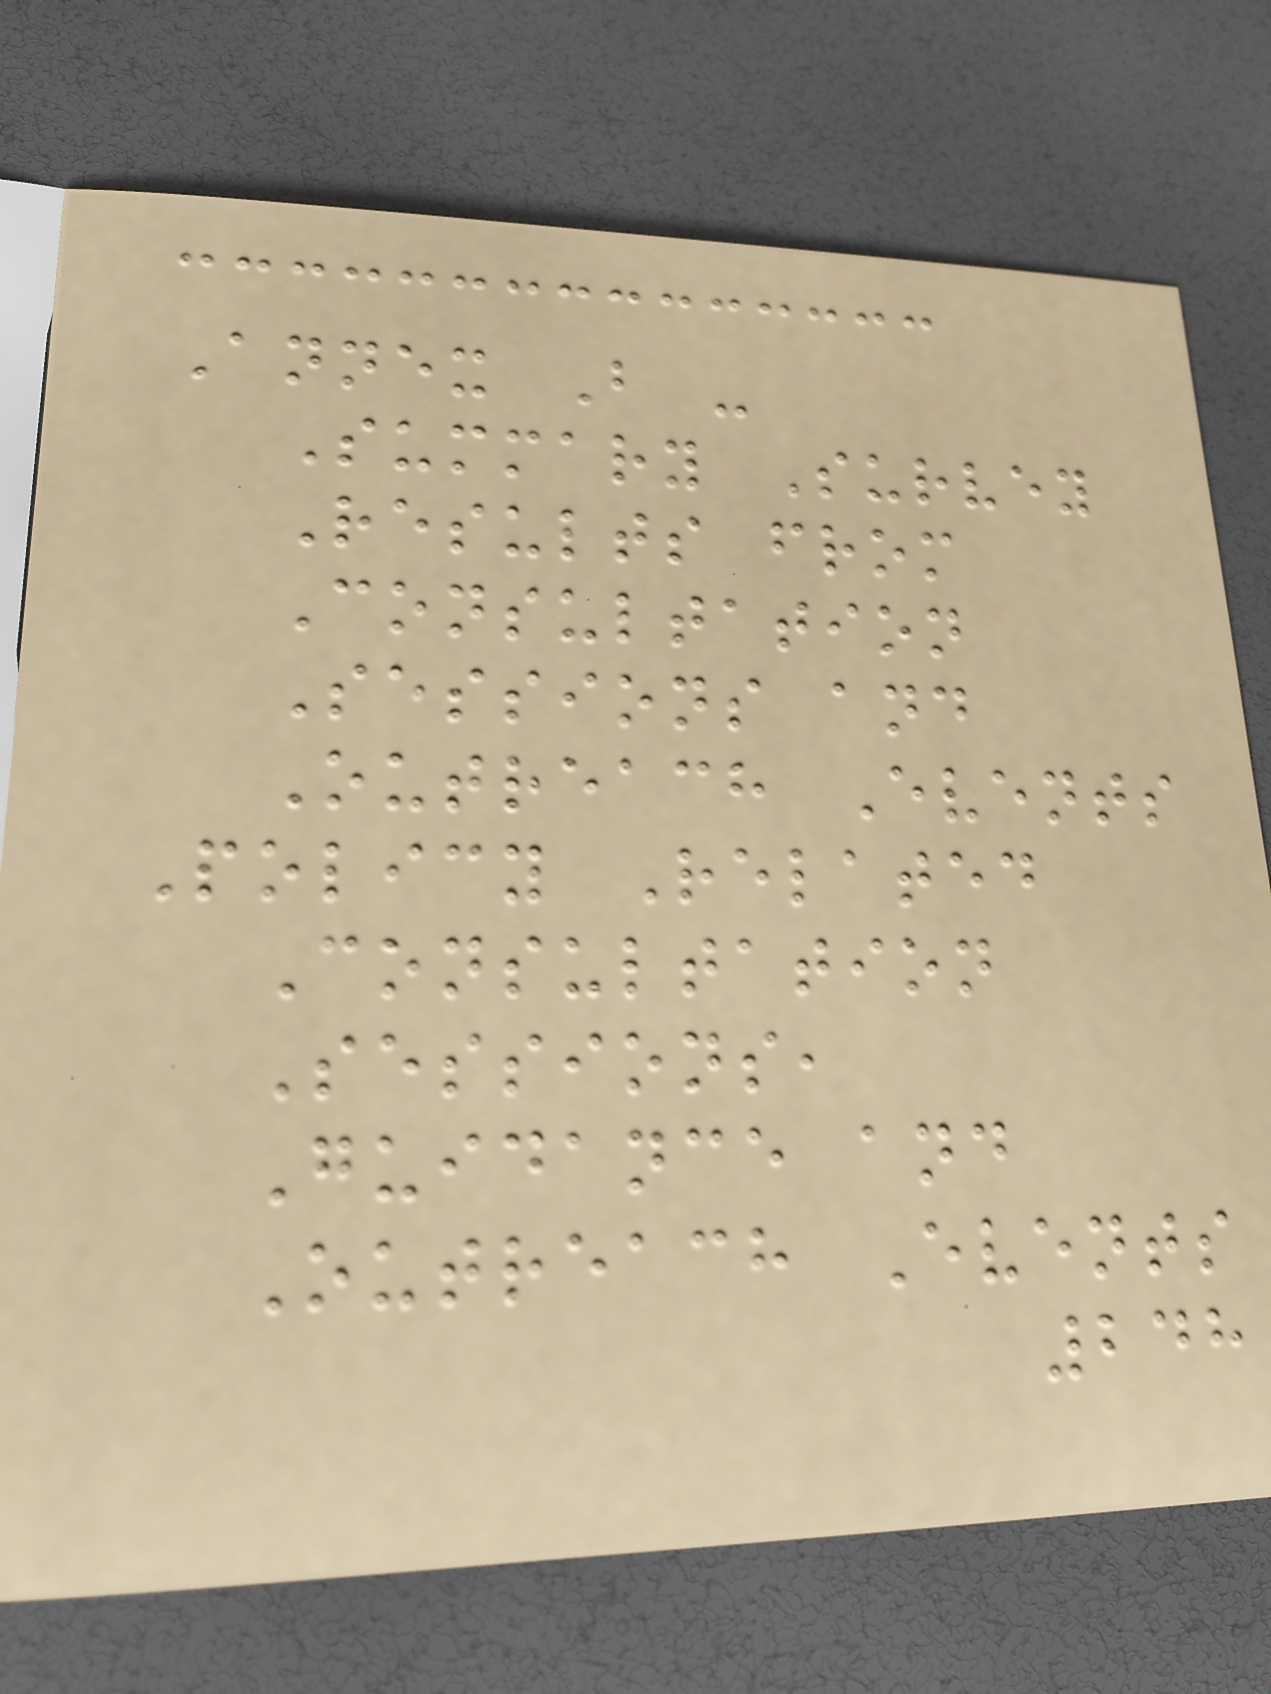Annex B -
Summary Survey
Results from
Consultation
Sessions and
Outreach Events
Policy Related
Consultation
Sessions,
Guidance and
Outreach Events
248
